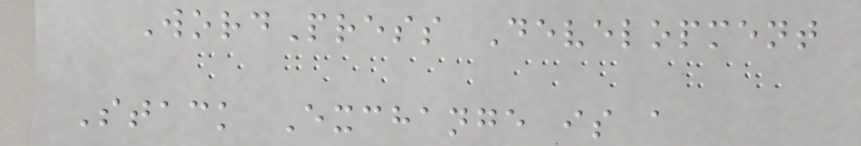WordPress Development
Stack Exchange is a
